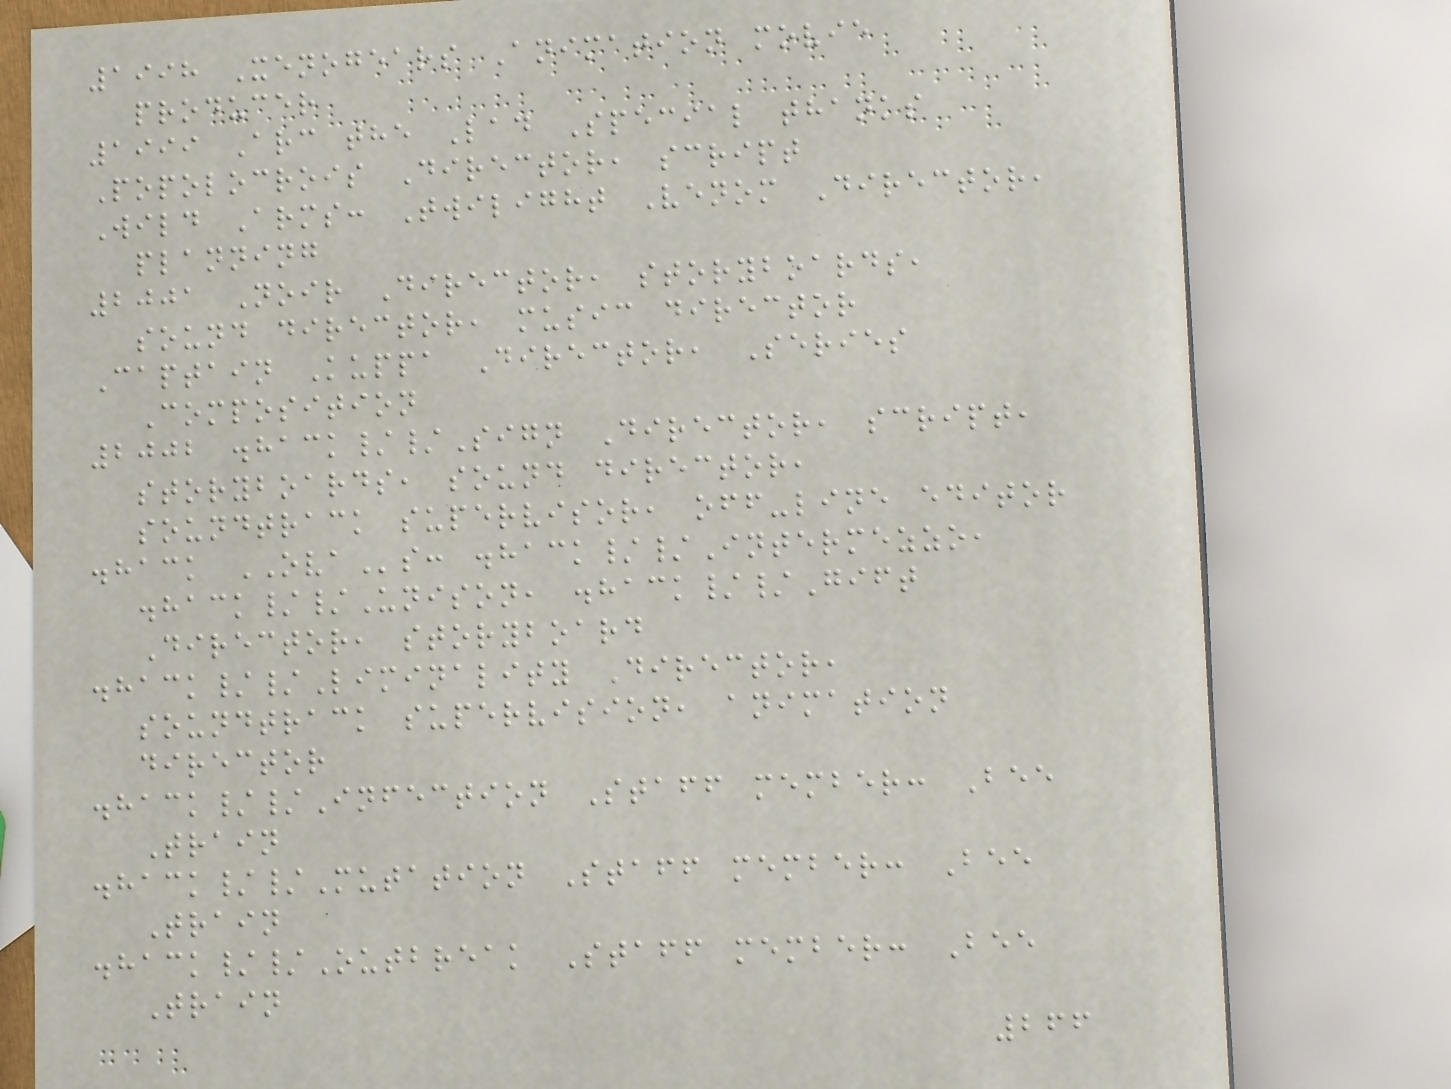1998 Xenogears Animation movie
producer
1999 Arc the Lad Special thanks
Popolocrois Director, script
Wild Arms: Twilight Venom Director,
planning
2001 Noir Director, storyboards,
sound director, music director
Captain Kuppa Director, Series
Composition
2002 .hack//Sign Director, script,
storyboards, sound director,
soundtrack supervisor, off-line editor
.hack OVAs: .hack//Intermezzo,
.hack//Unison, .hack//Gift
Director, storyboard
.hack//Liminality Director,
soundtrack supervision, animation
director
.hack//Infection Staff member: Bee
Train
.hack//Mutation Staff member: Bee
Train
.hack//Outbreak Staff member: Bee
Train
266
